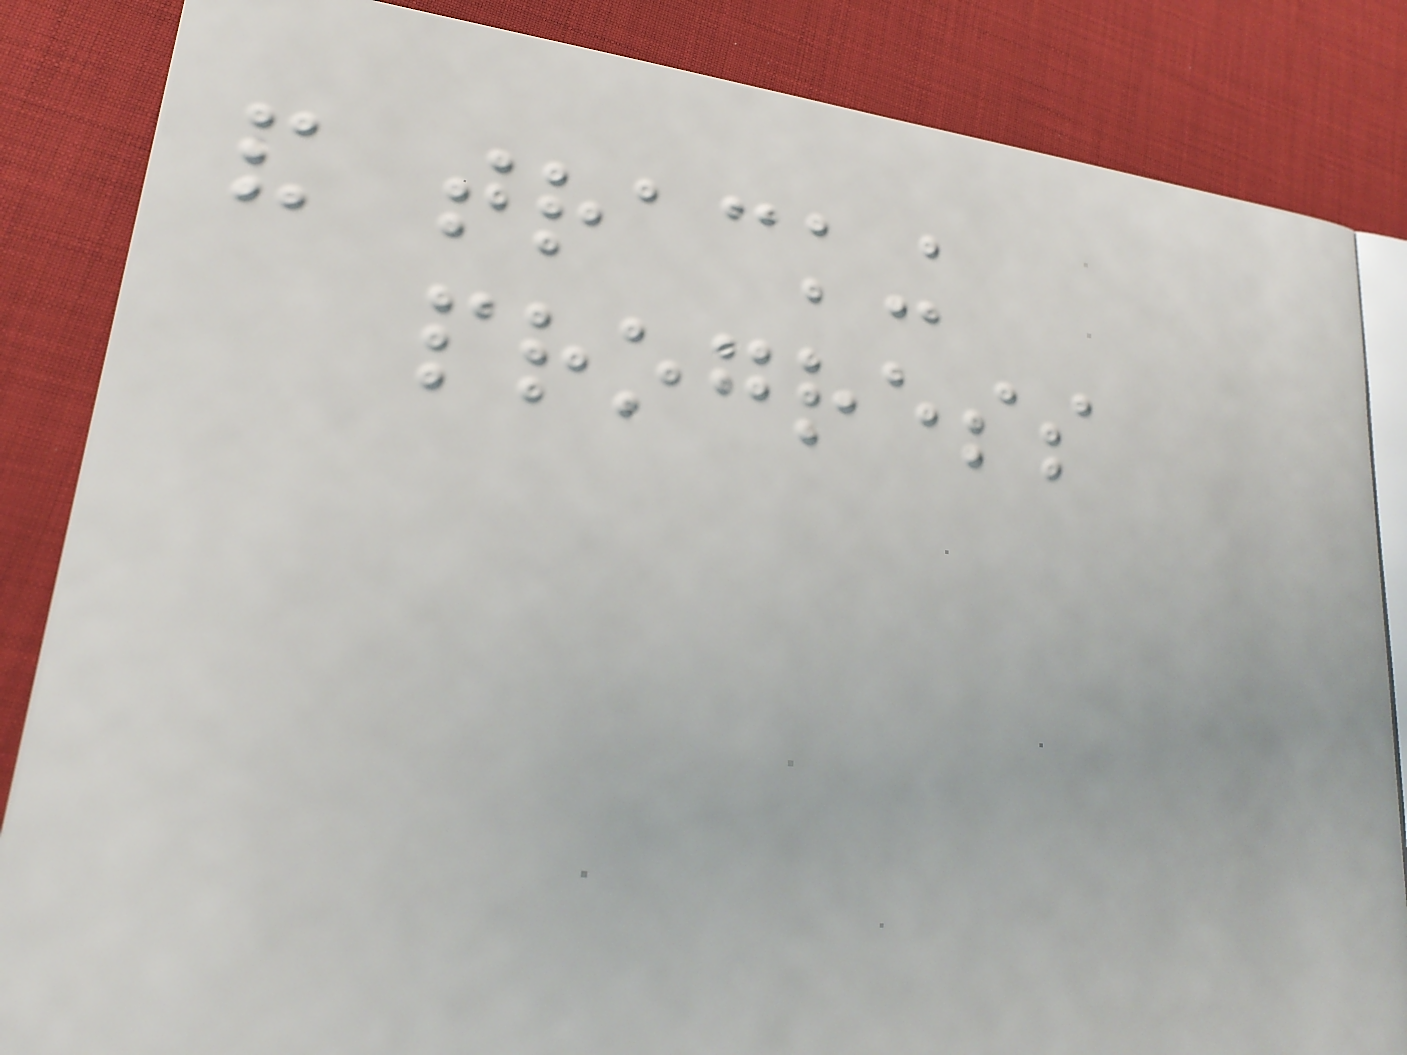and tracking
progress
